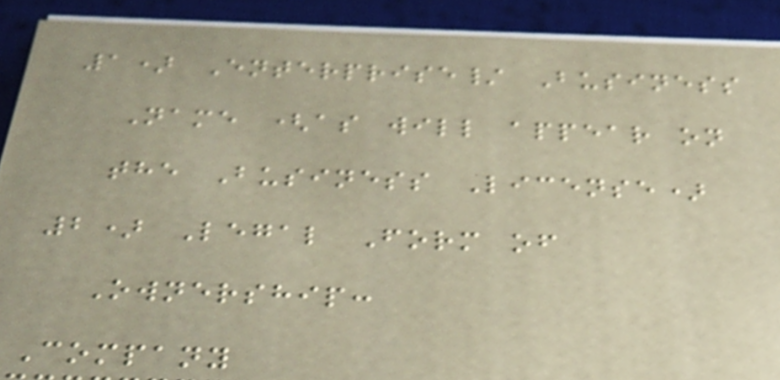1) Enterprise/ Business
Name (as will appear on
the Business License)
2) Legal Form of
Ownership:
Company
